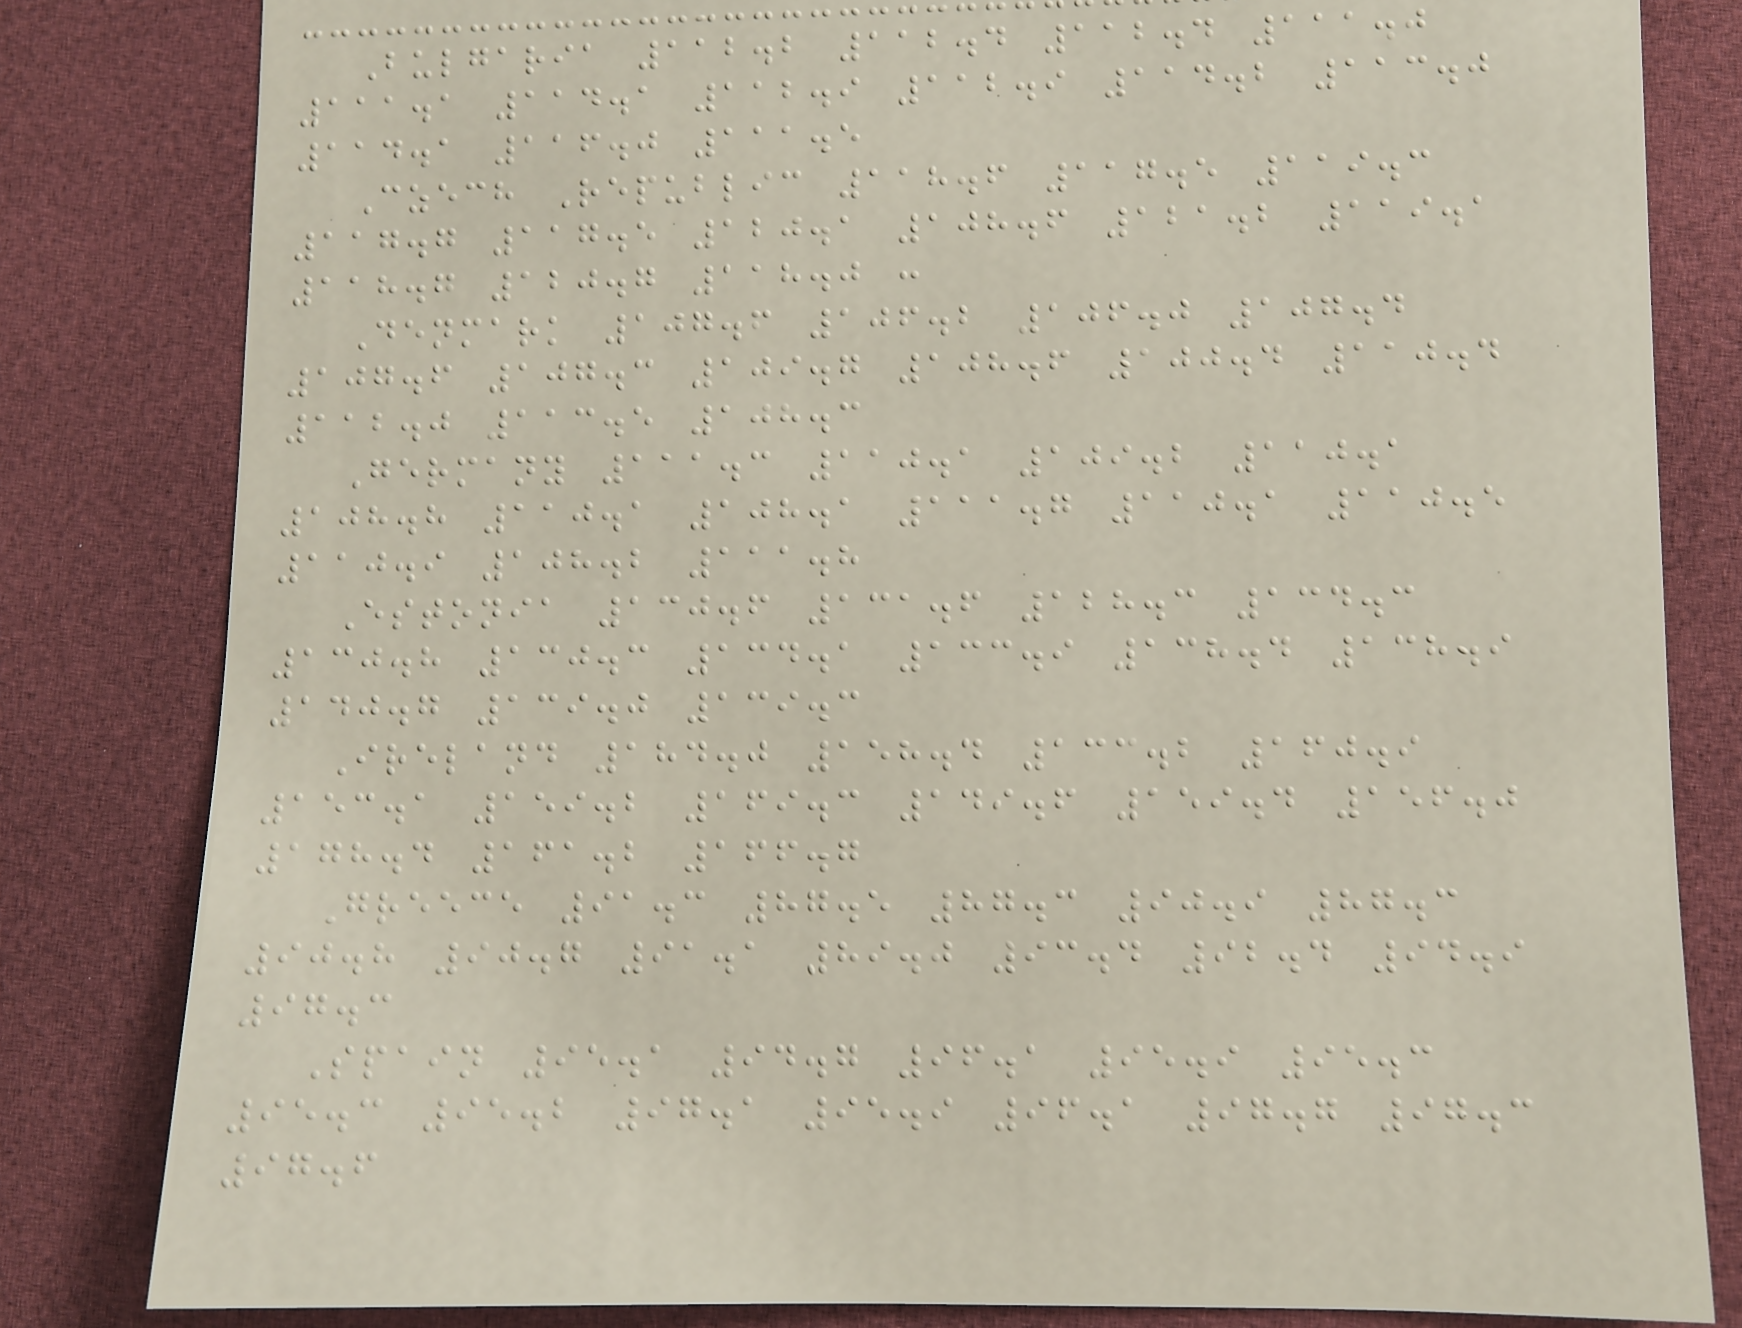Bulgaria 112.2 112.4 112.4 111.0
111.1 114.1 112.9 112.9 114.2 113.0
114.1 116.0 111.5
Czech Republic 118.6 117.5 119.3
117.7 117.5 120.1 108.6 121.2 119.1
118.7 120.7 118.0 :
Denmark 107.6 106.2 106.0 107.4
107.6 107.3 109.7 108.6 100.4 110.4
112.0 113.5 108.3
Germany 111.3 110.1 109.2 110.1
108.8 110.1 108.1 111.7 110.1 110.5
110.9 108.2 111.8
Estonia 130.6 131.6 128.3 134.3
130.8 130.3 134.1 133.9 138.4 138.9
140.7 139.0 139.3
Ireland 184.0 158.4 133.2 160.9
153.1 159.2 169.3 149.6 159.4 156.0
178.4 161.2 166.7
Greece 91.3 87.5 87.3 90.9 87.3
90.8 90.7 91.1 89.0 93.4 92.4 94.9
97.3
Spain 95.1 94.7 96.1 95.9 95.3
95.3 95.2 97.1 95.9 96.1 97.7 97.3
97.6
